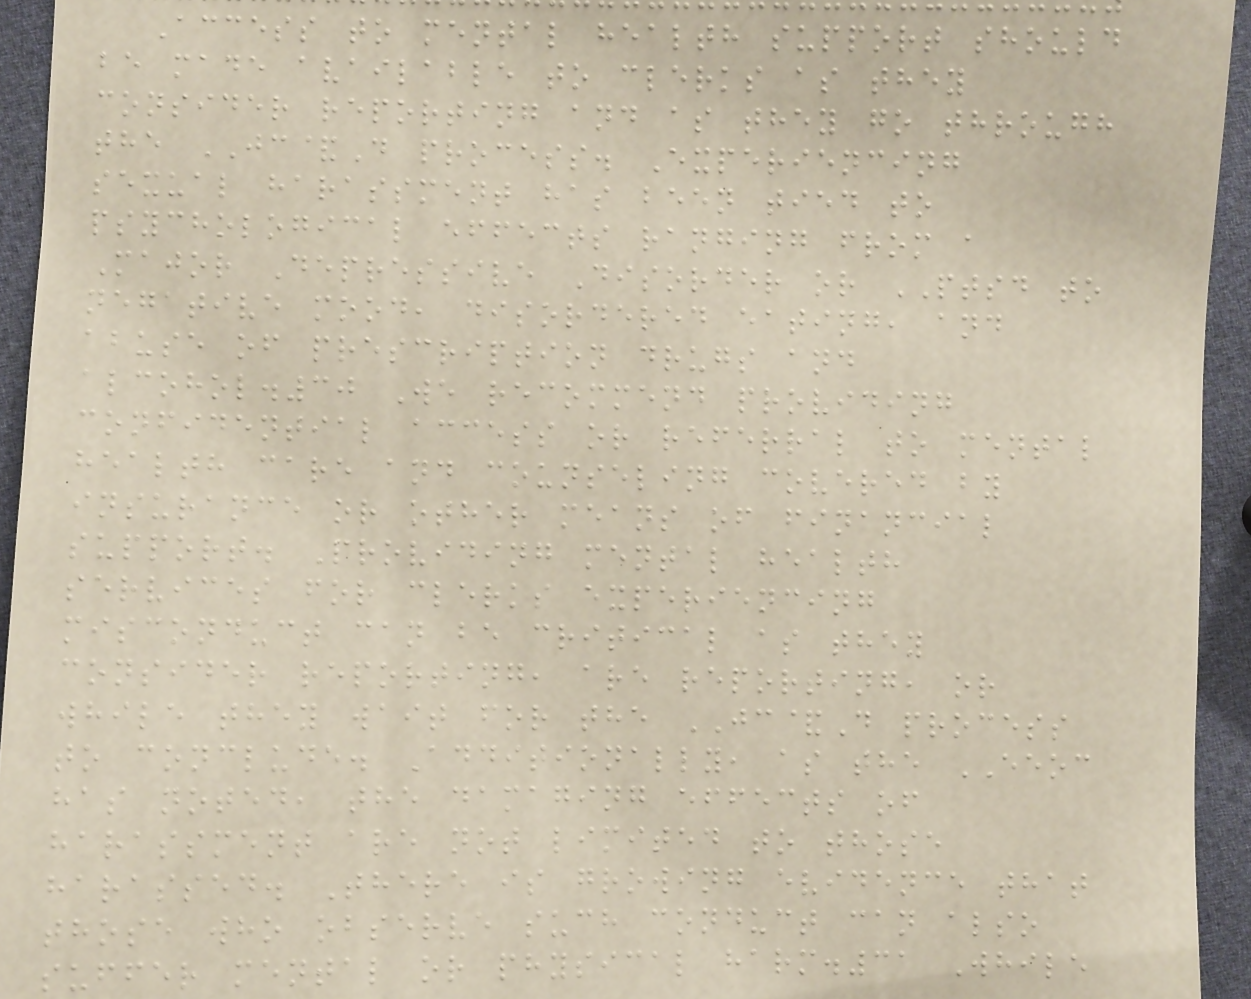Access to mental health support should
be made available to clerks as they
consider reporting and as they go through
the JC&D process. Experiencing
sexual harassment has been tied to
psychological effects ranging from a
Major Depressive Disorder or PTSD to
negative mood, disordered eating, and
abuse of prescription drugs and
alcohol.30 We recommend providing
confidential access or referral to mental
health care and counseling covered by
insurance or other means of financial
support. Providing mental health
services for clerks experiencing
misconduct can be critical as they
consider reporting, are reporting, or
while they wait for the JC&D process
to conclude. Additionally, as the EEOC
has noted, the damaging effects of
harassment are not limited to those
harassed. There is growing evidence that
those who observe such conduct can also
suffer mental or physical harm.31 While
